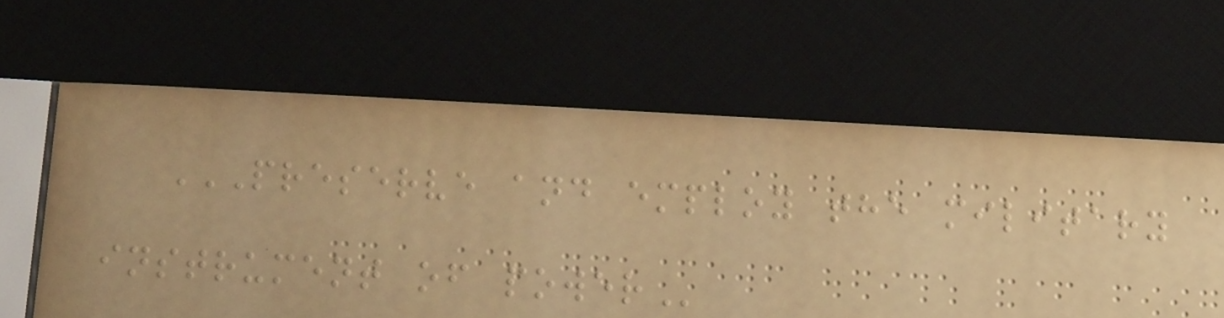PRESERVE AND EMPLOY THE MILITARY
INSTRUMENT OF POWER
